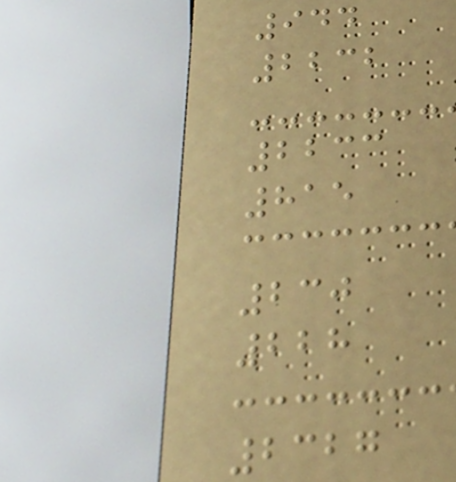944
2232
2233
815
230
228
2327
